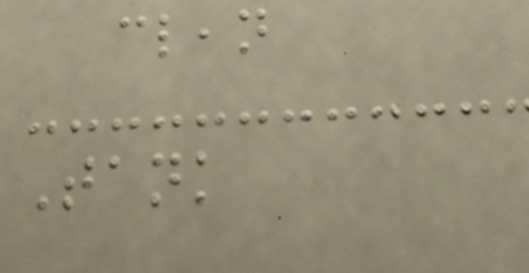clean
Tank
